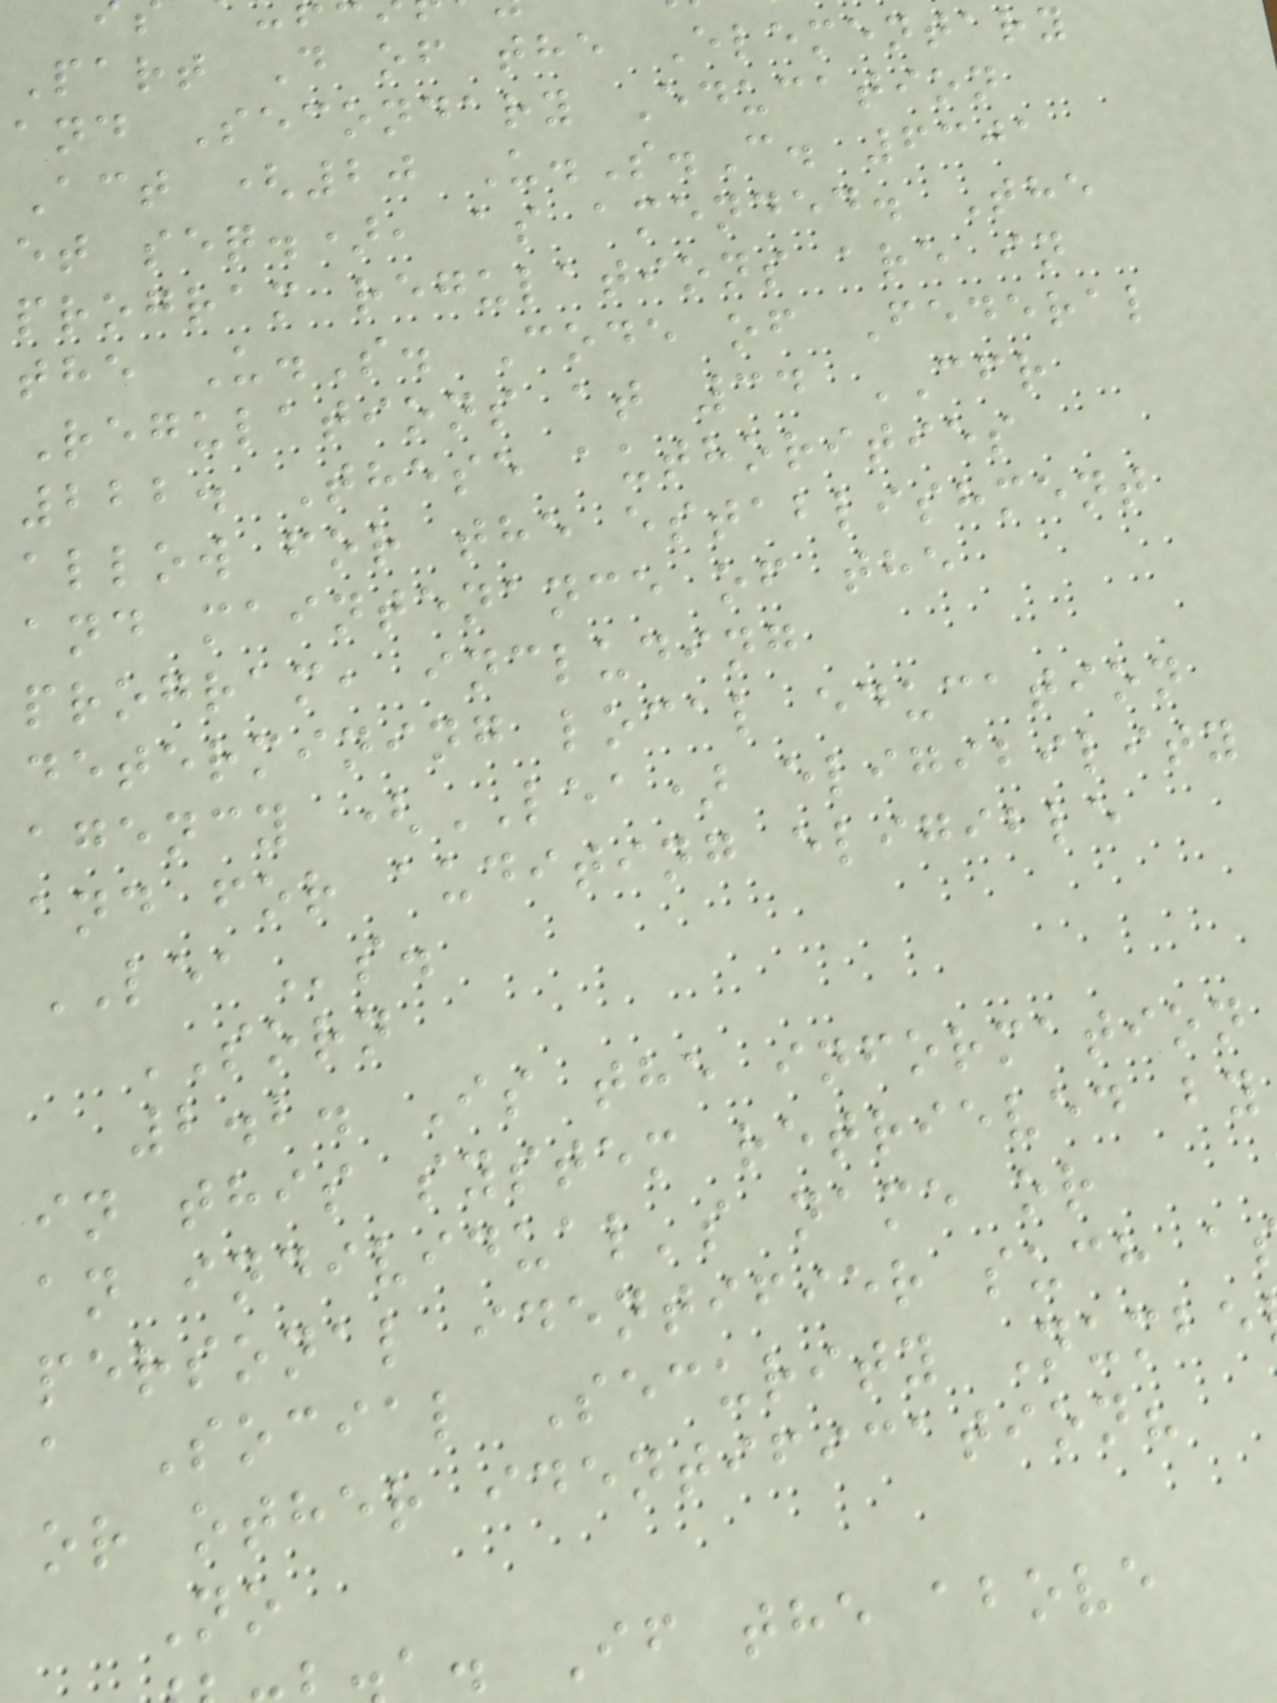Part D of the Elementary
and Secondary Education
Act (20 U.S.C. 6301
et seq.), as amended. The
program regulations are in
the U.S. Code of Federal
Regulations at 34 CFR
222. These authorities
allow for the establishment
and maintenance of the
program, including
determining local education
agency (LEA) eligibility
and for auditing eligible
LEAs.
SORN
2.2. Is the information
in this system retrieved by
an individual's name or
personal identifier such a
a Social Security Numbe
or other identification?
No
. If the above
